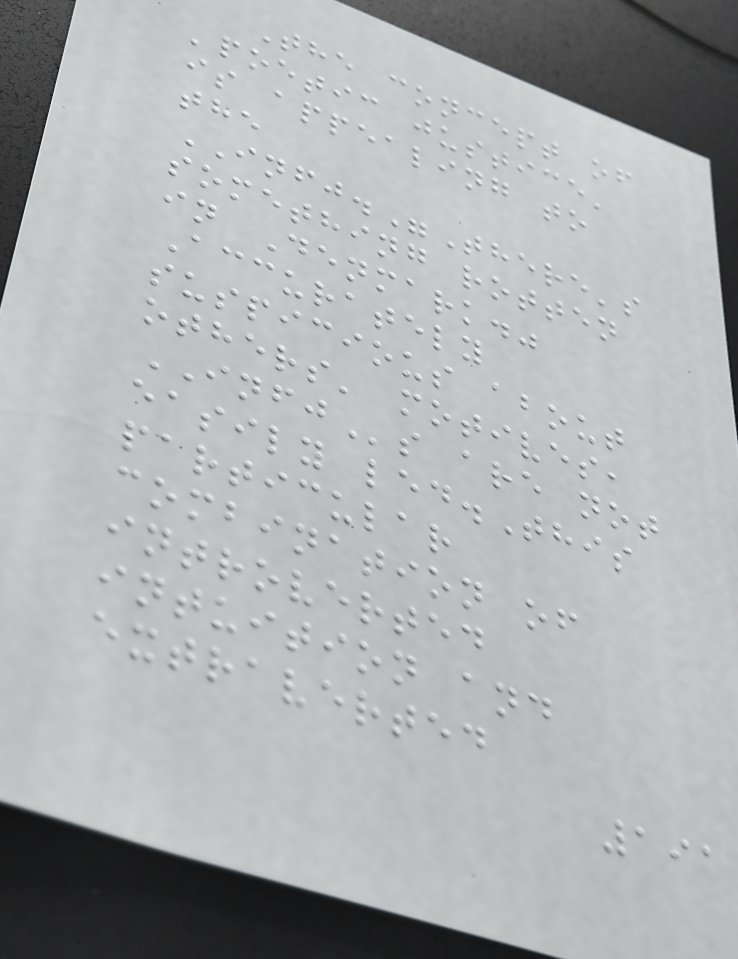The concept of
'poetic justice'
is appealing to
the
INFJ."There's
something rotten
in Denmark."
Accurately
suspicious about
others' motives,
INFJs are not
easily led.This
particular
combination of
introverted
intuition and
extraverted
191
